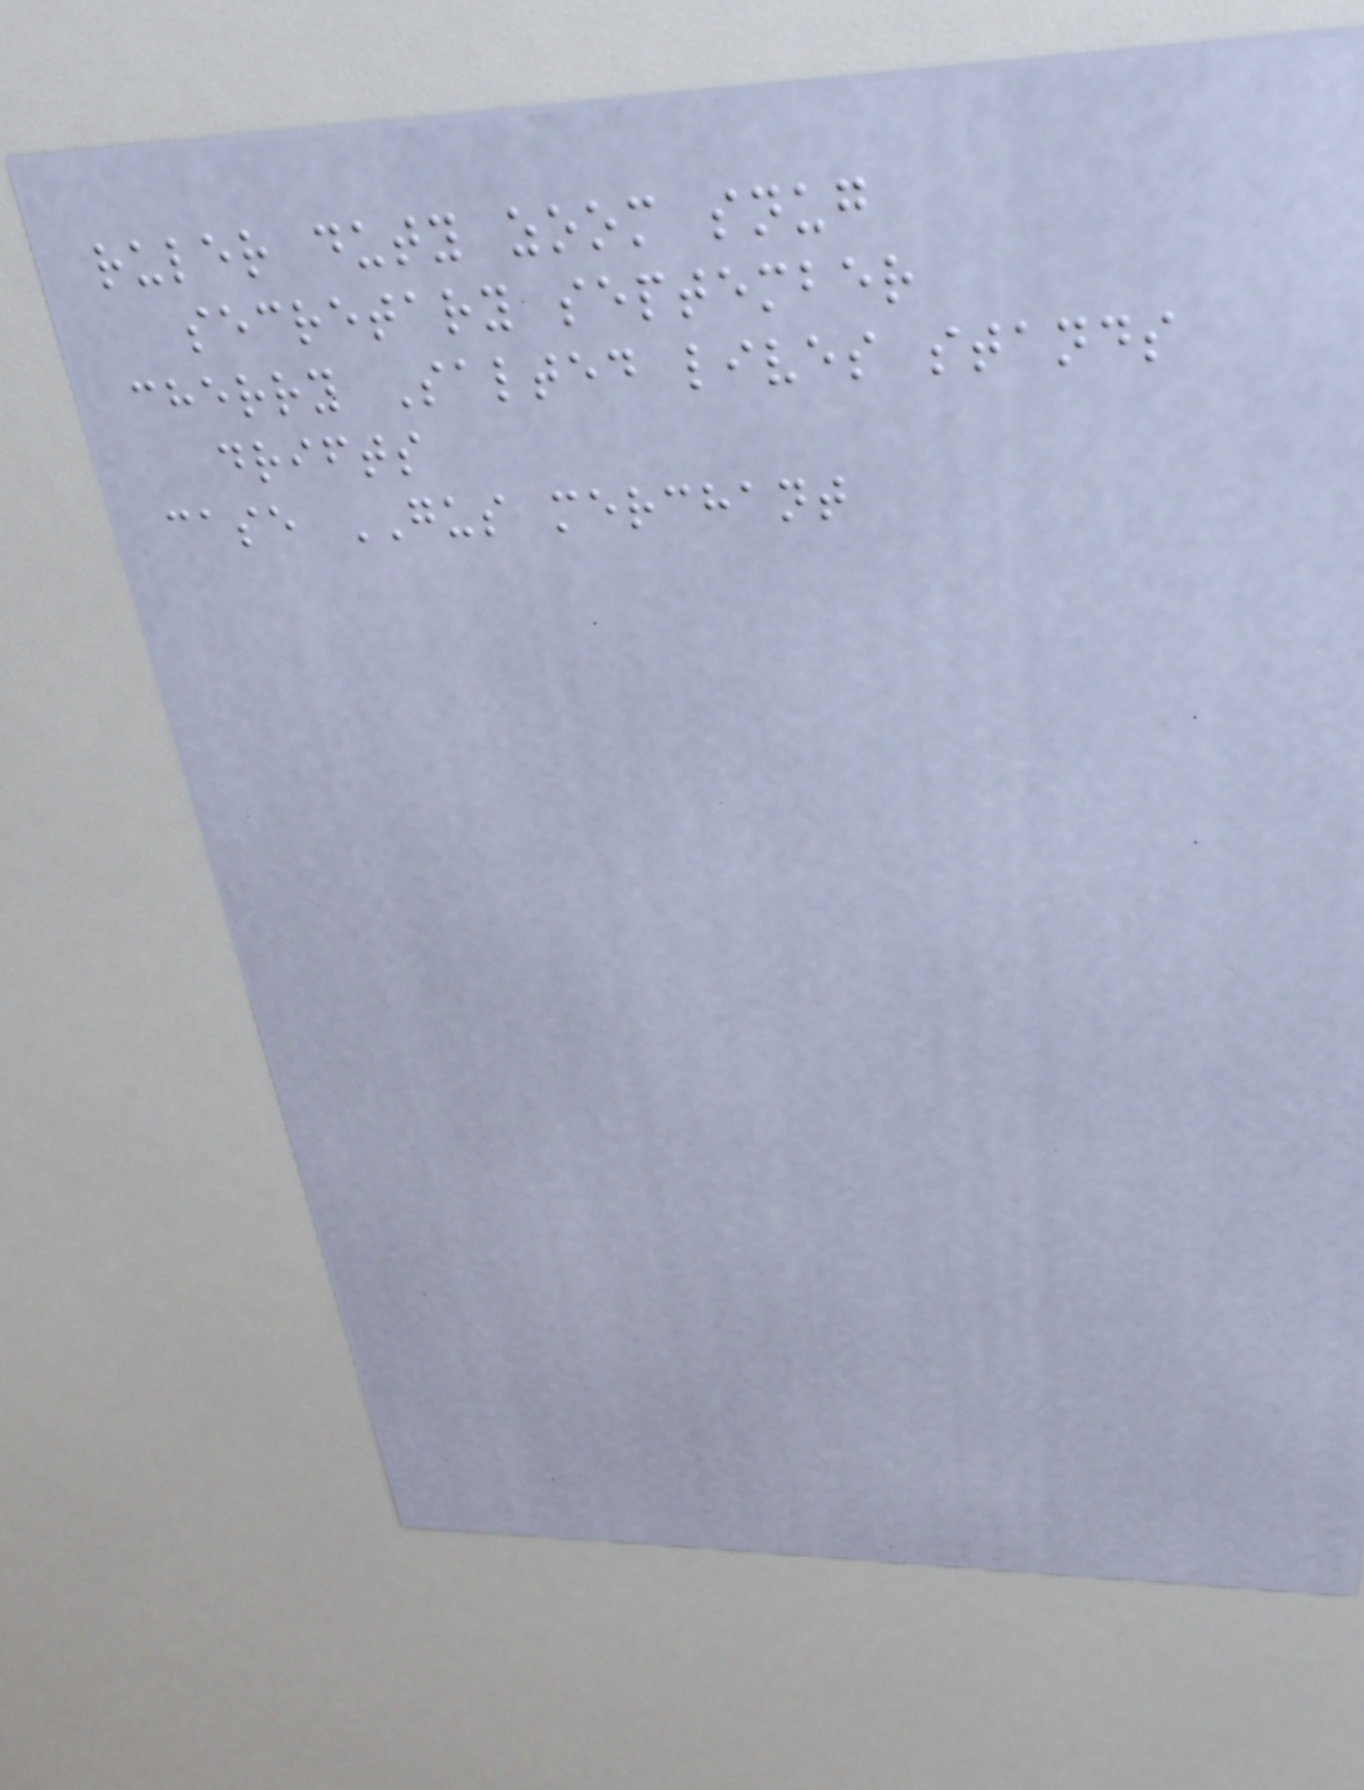ruler duty zoom snug
secretary september
cherry Salted lives stands
drifts
case GUS merchant
